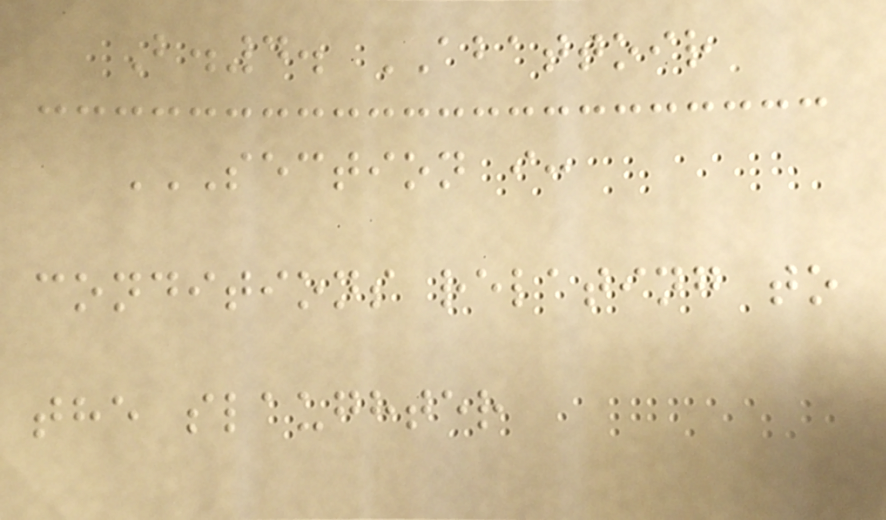B.4. ABATTOIR
SECTION I:
CONDITIONS RELATING TO
THE SLAUGHTER
